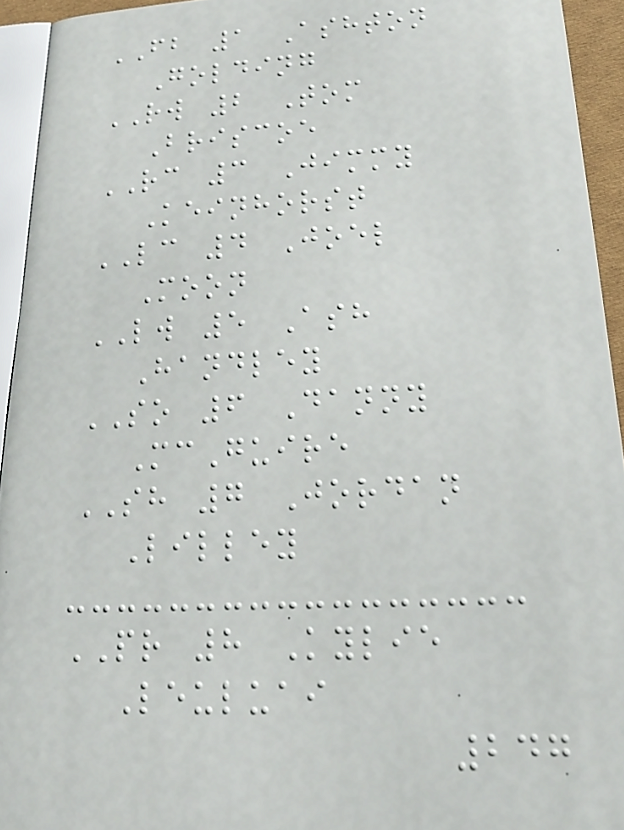FB 1 Ashton
Golding
RW 2 Tom
Briscoe
RC 3 Jimmy
Keinhorst
LC 4 Joel
Moon
LW 5 Ash
Handley
SO 6 Danny
McGuire
SH 7 Jordan
Lilley
PR 8 Kylie
Leuluai
247
